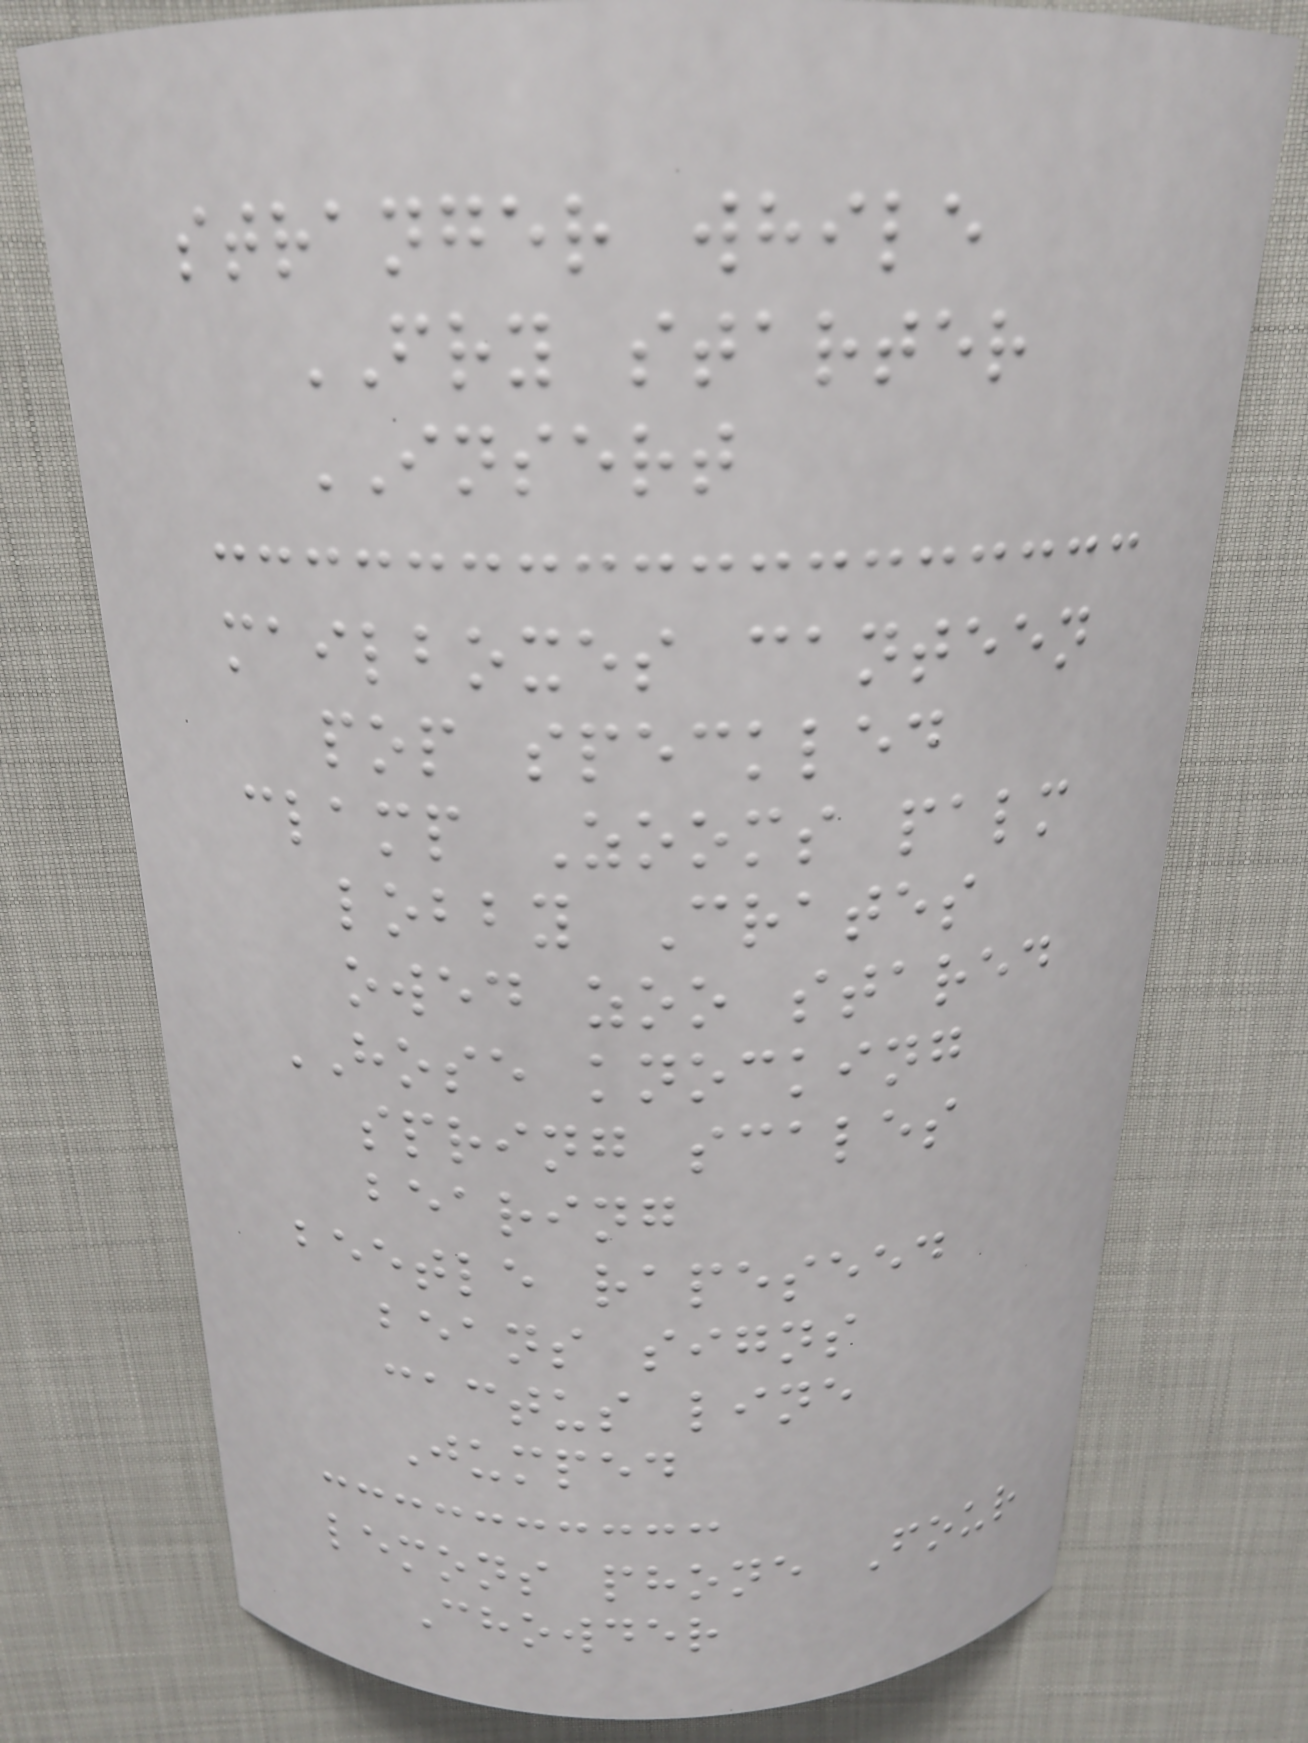stranger while
FRY starter
INSERT
mailboxes canteen
pop speckled
clamp Zooms palm
lobby Crates
owed zoo stared
HOSE knocking
spring scales
bearing
beetle rapeseed
beans signs
cactus line
Jumped
lemons phone Four
Chowder
